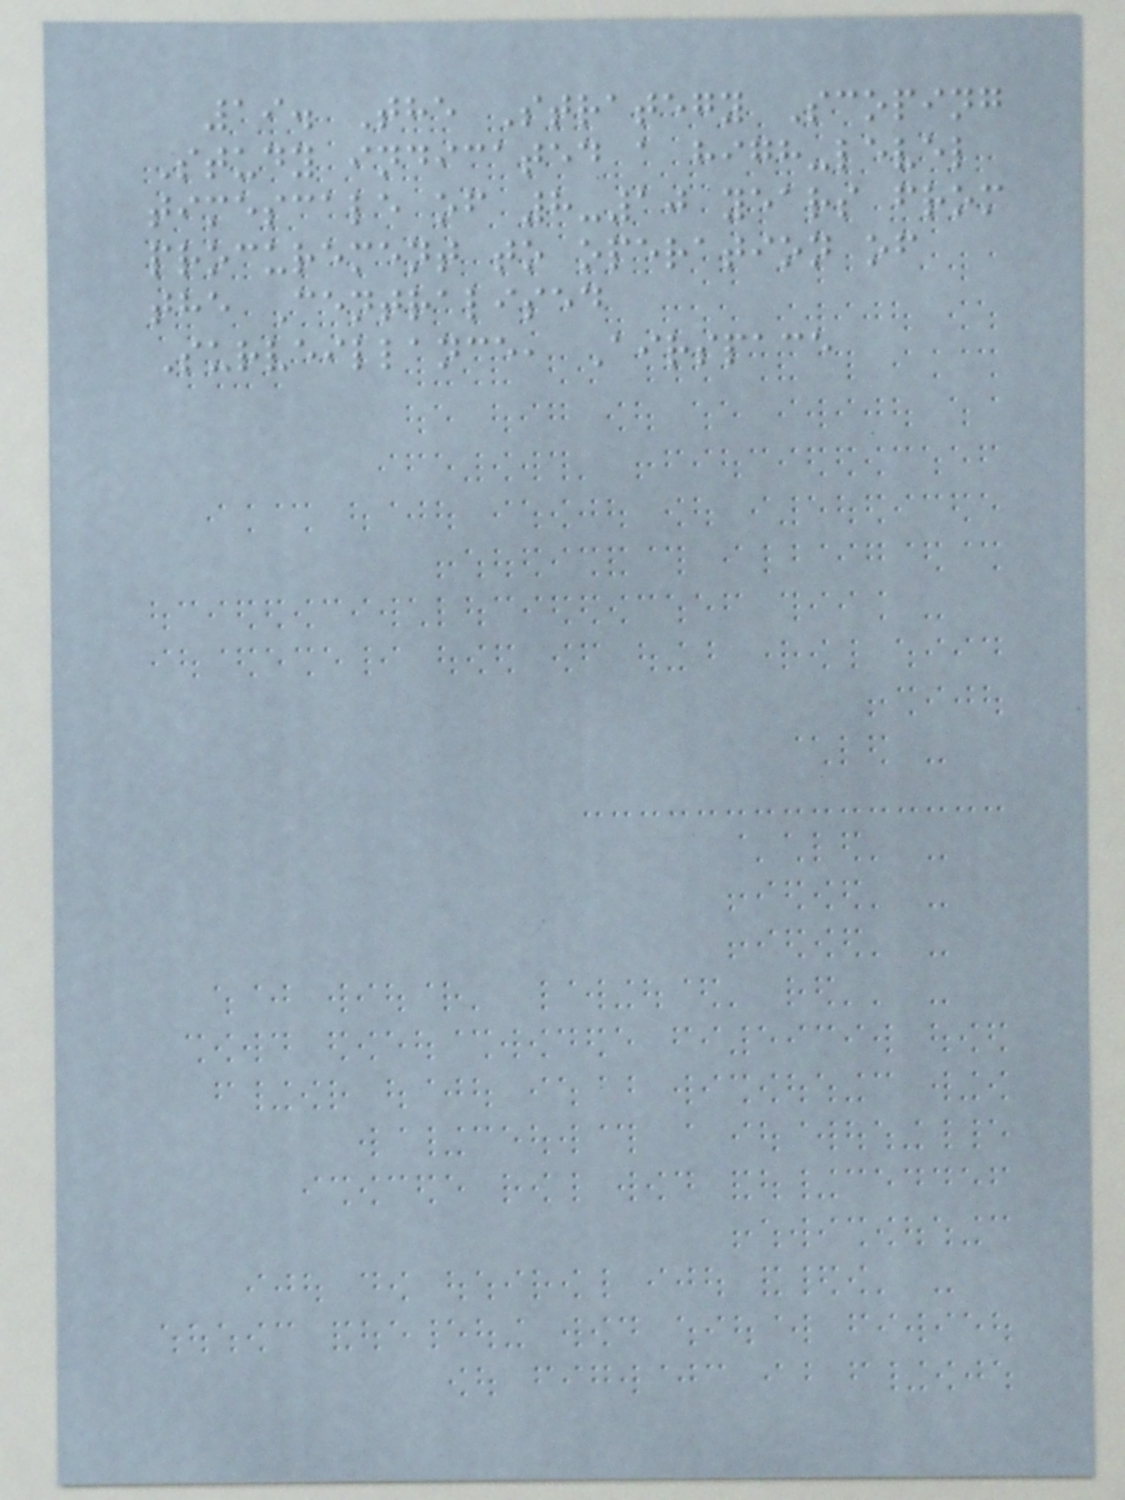19. The Strategy Scoping
Study indicated a high-level
timescale of 8-10 years from
procurement to operation of
the Centralised
Surveillance, Airspace
